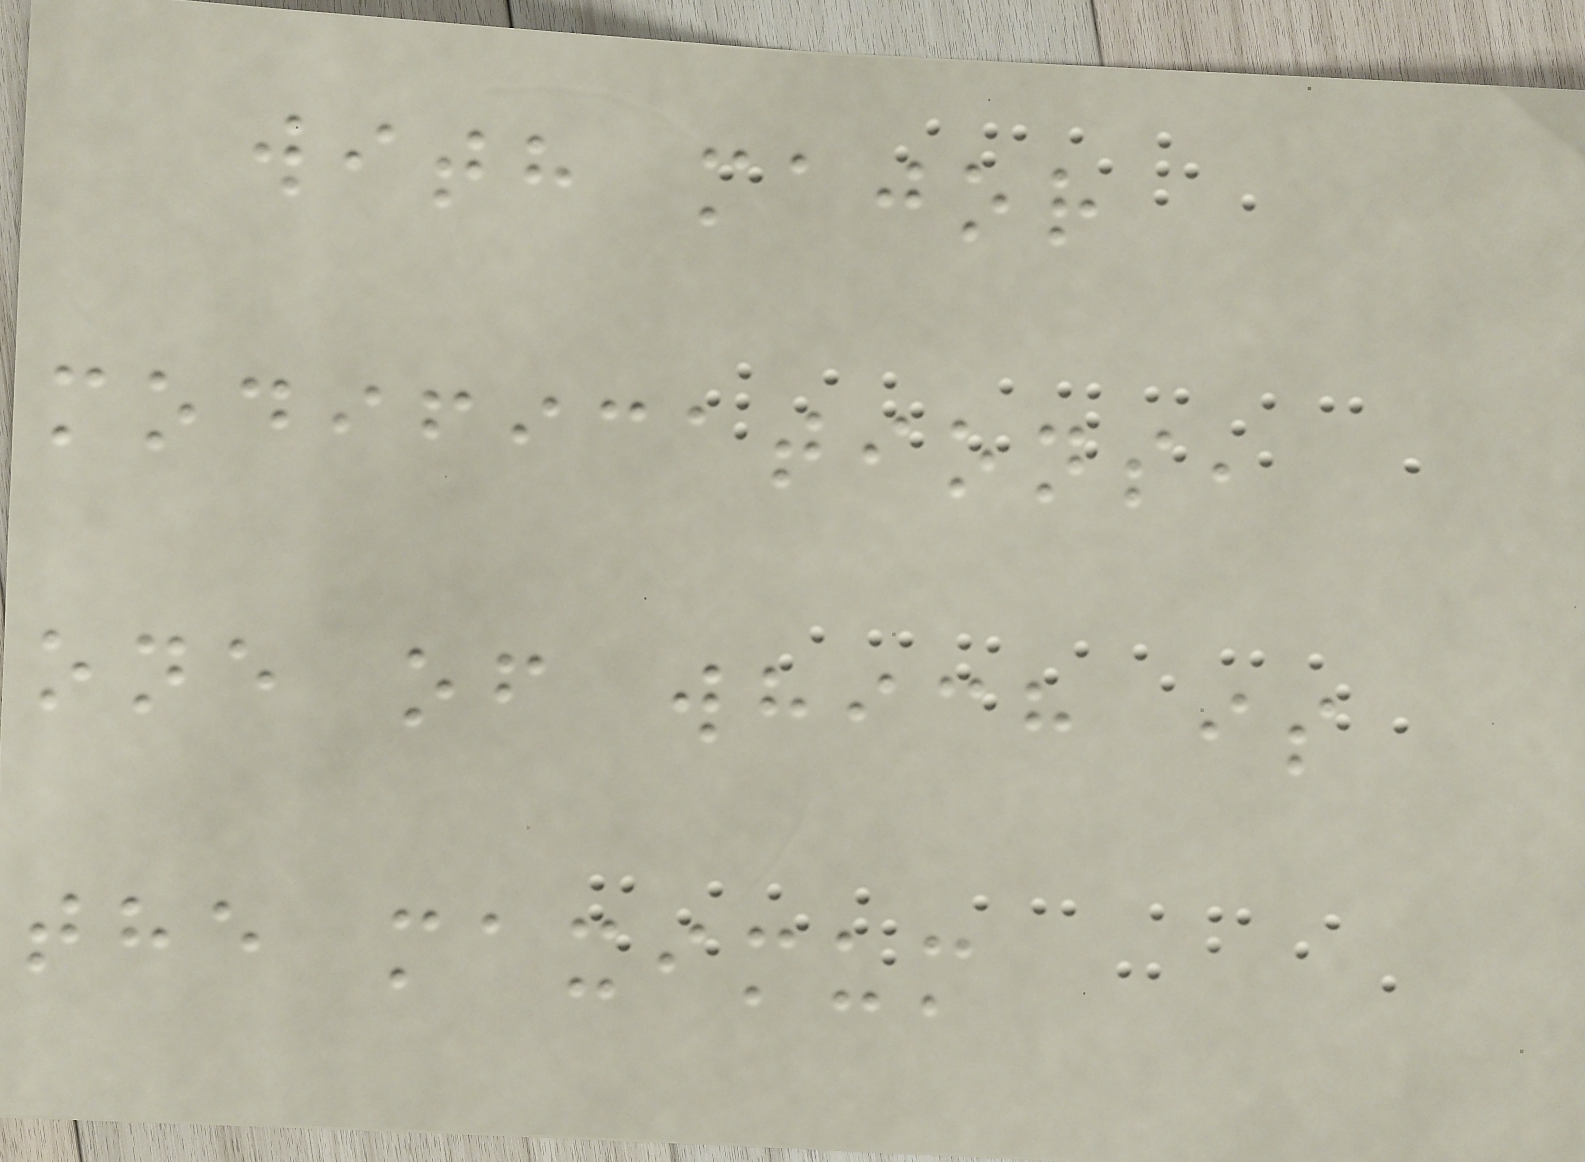with major
modifications,
one of which is
the maximum
